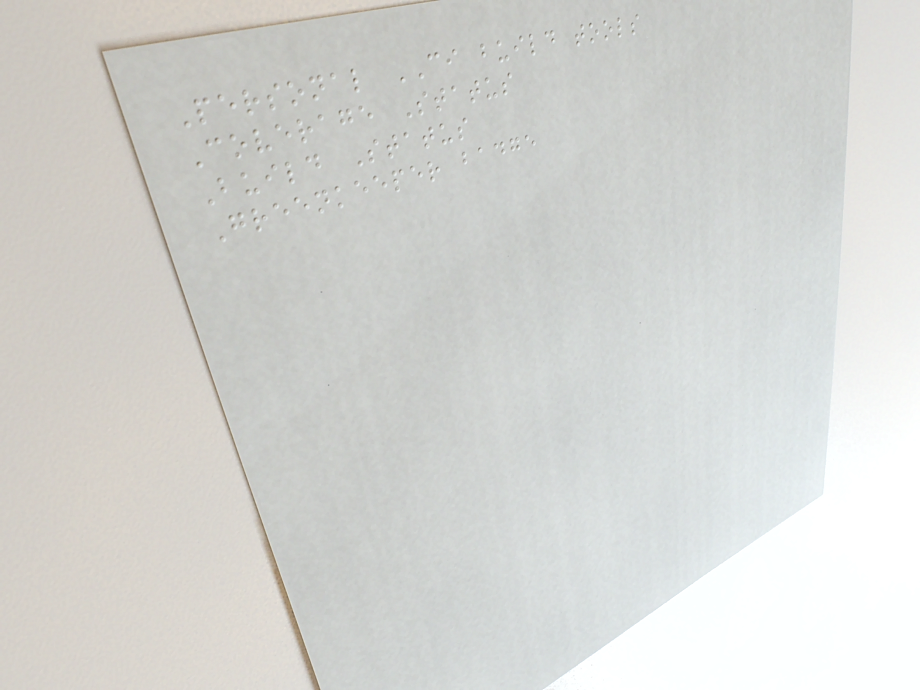Personal CI build tools
Coverage Status
Build Status
Greenkeeper badge
